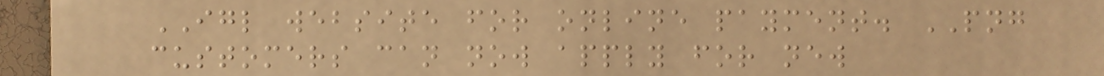IGL website for online payment. PNG
customers can now apply for new
